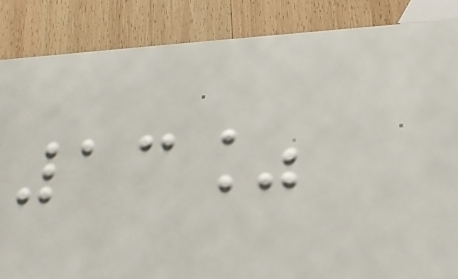13%
